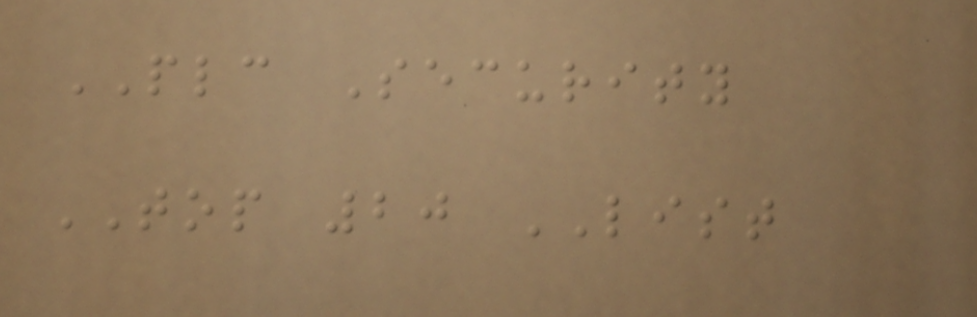PLC Security
TOP 20 LIST
